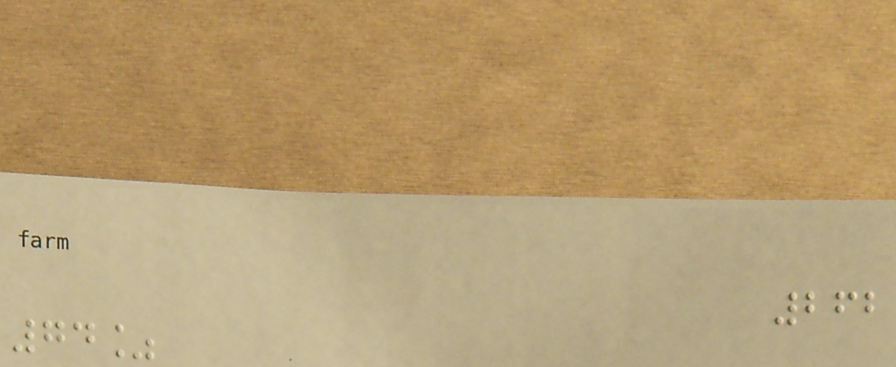262
74%
